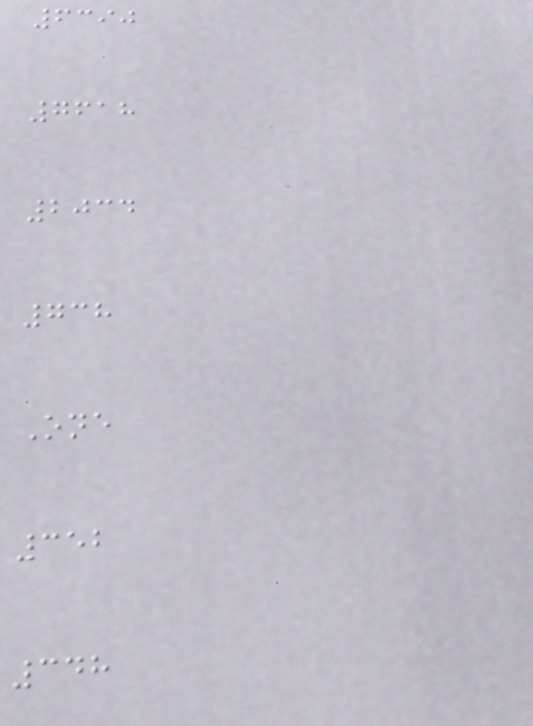6390
7618
2034
738
One
352
348
